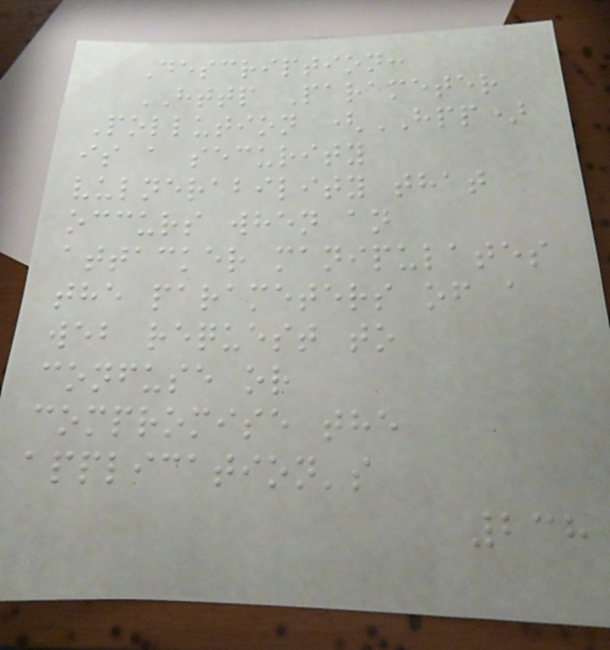Description:
HTTP Parameter
Pollution (HPP)
is a security
vulnerability that
occurs when an
attacker manipulates
the parameters of a
web request to
confuse or
compromise the
application's
238
